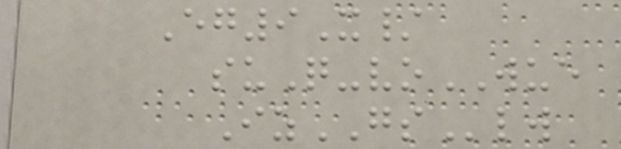Eg9X/
suQ-voWUE
IzGSlw
